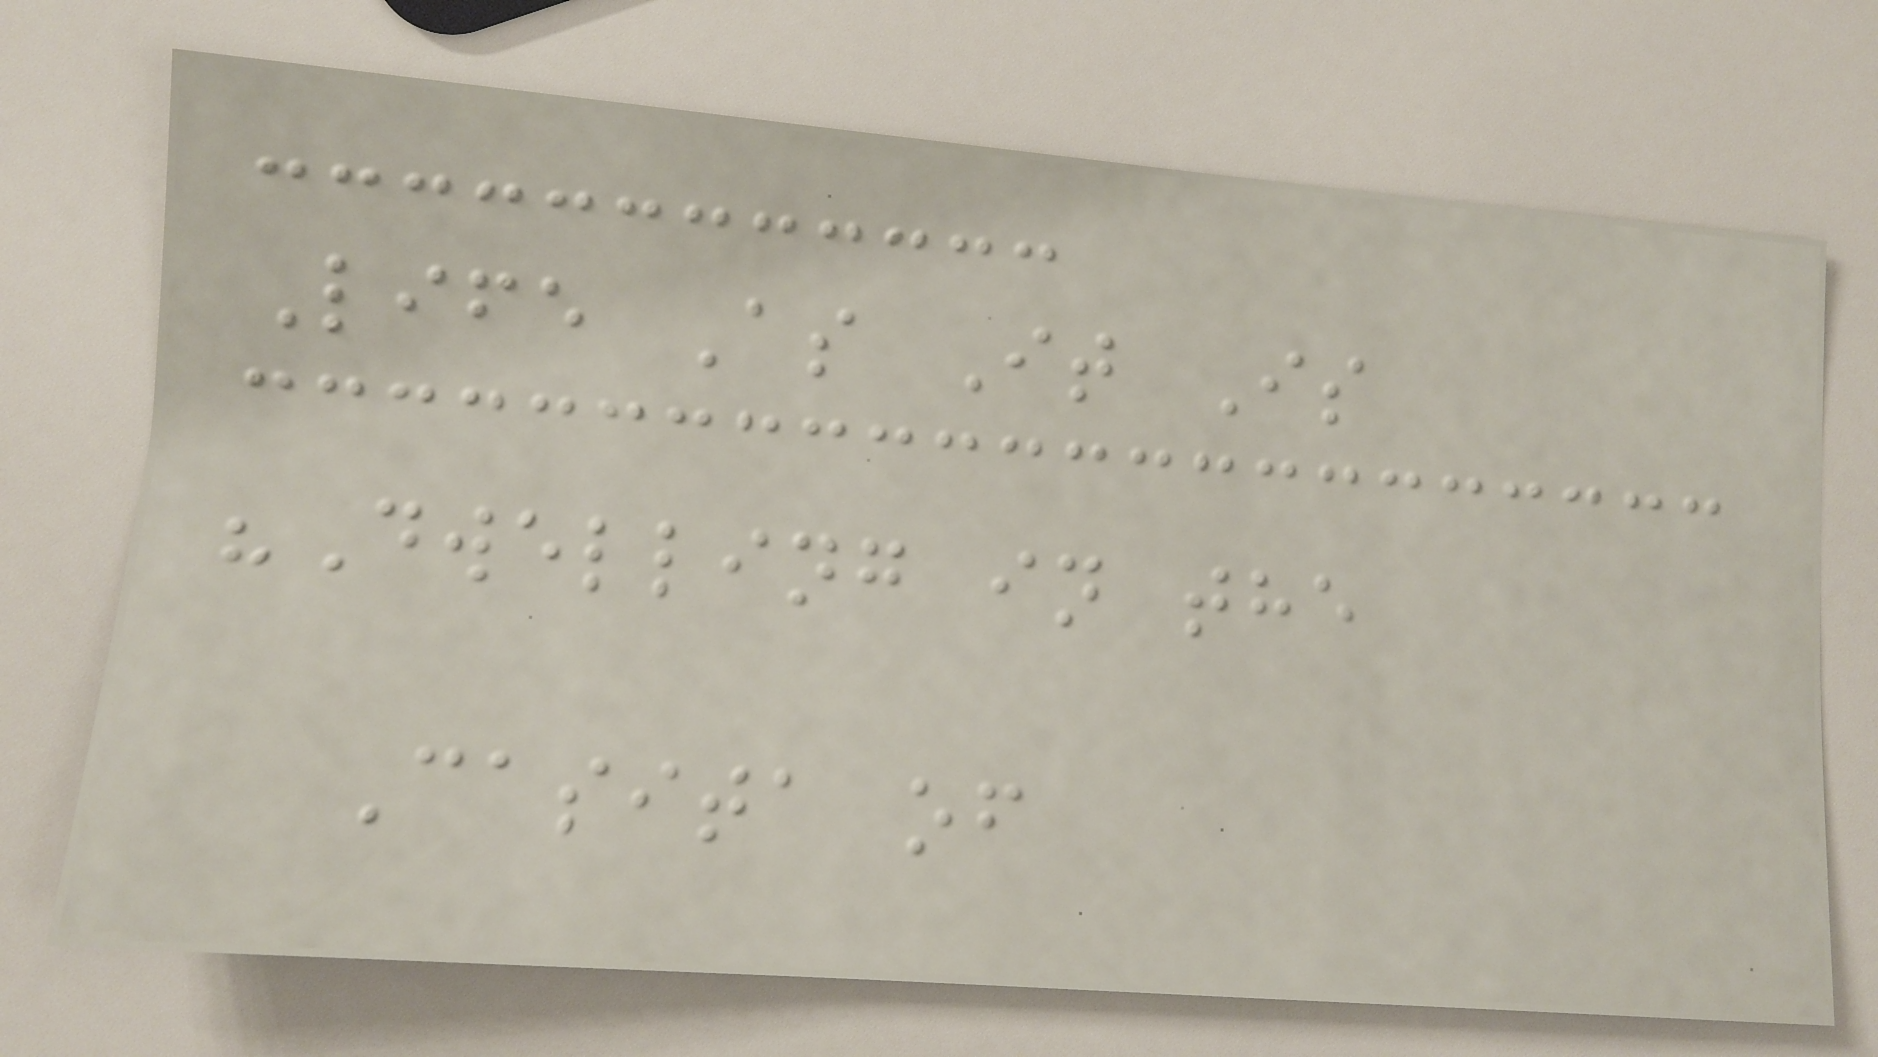Life As It Is
"Dwelling in the
Casita of
